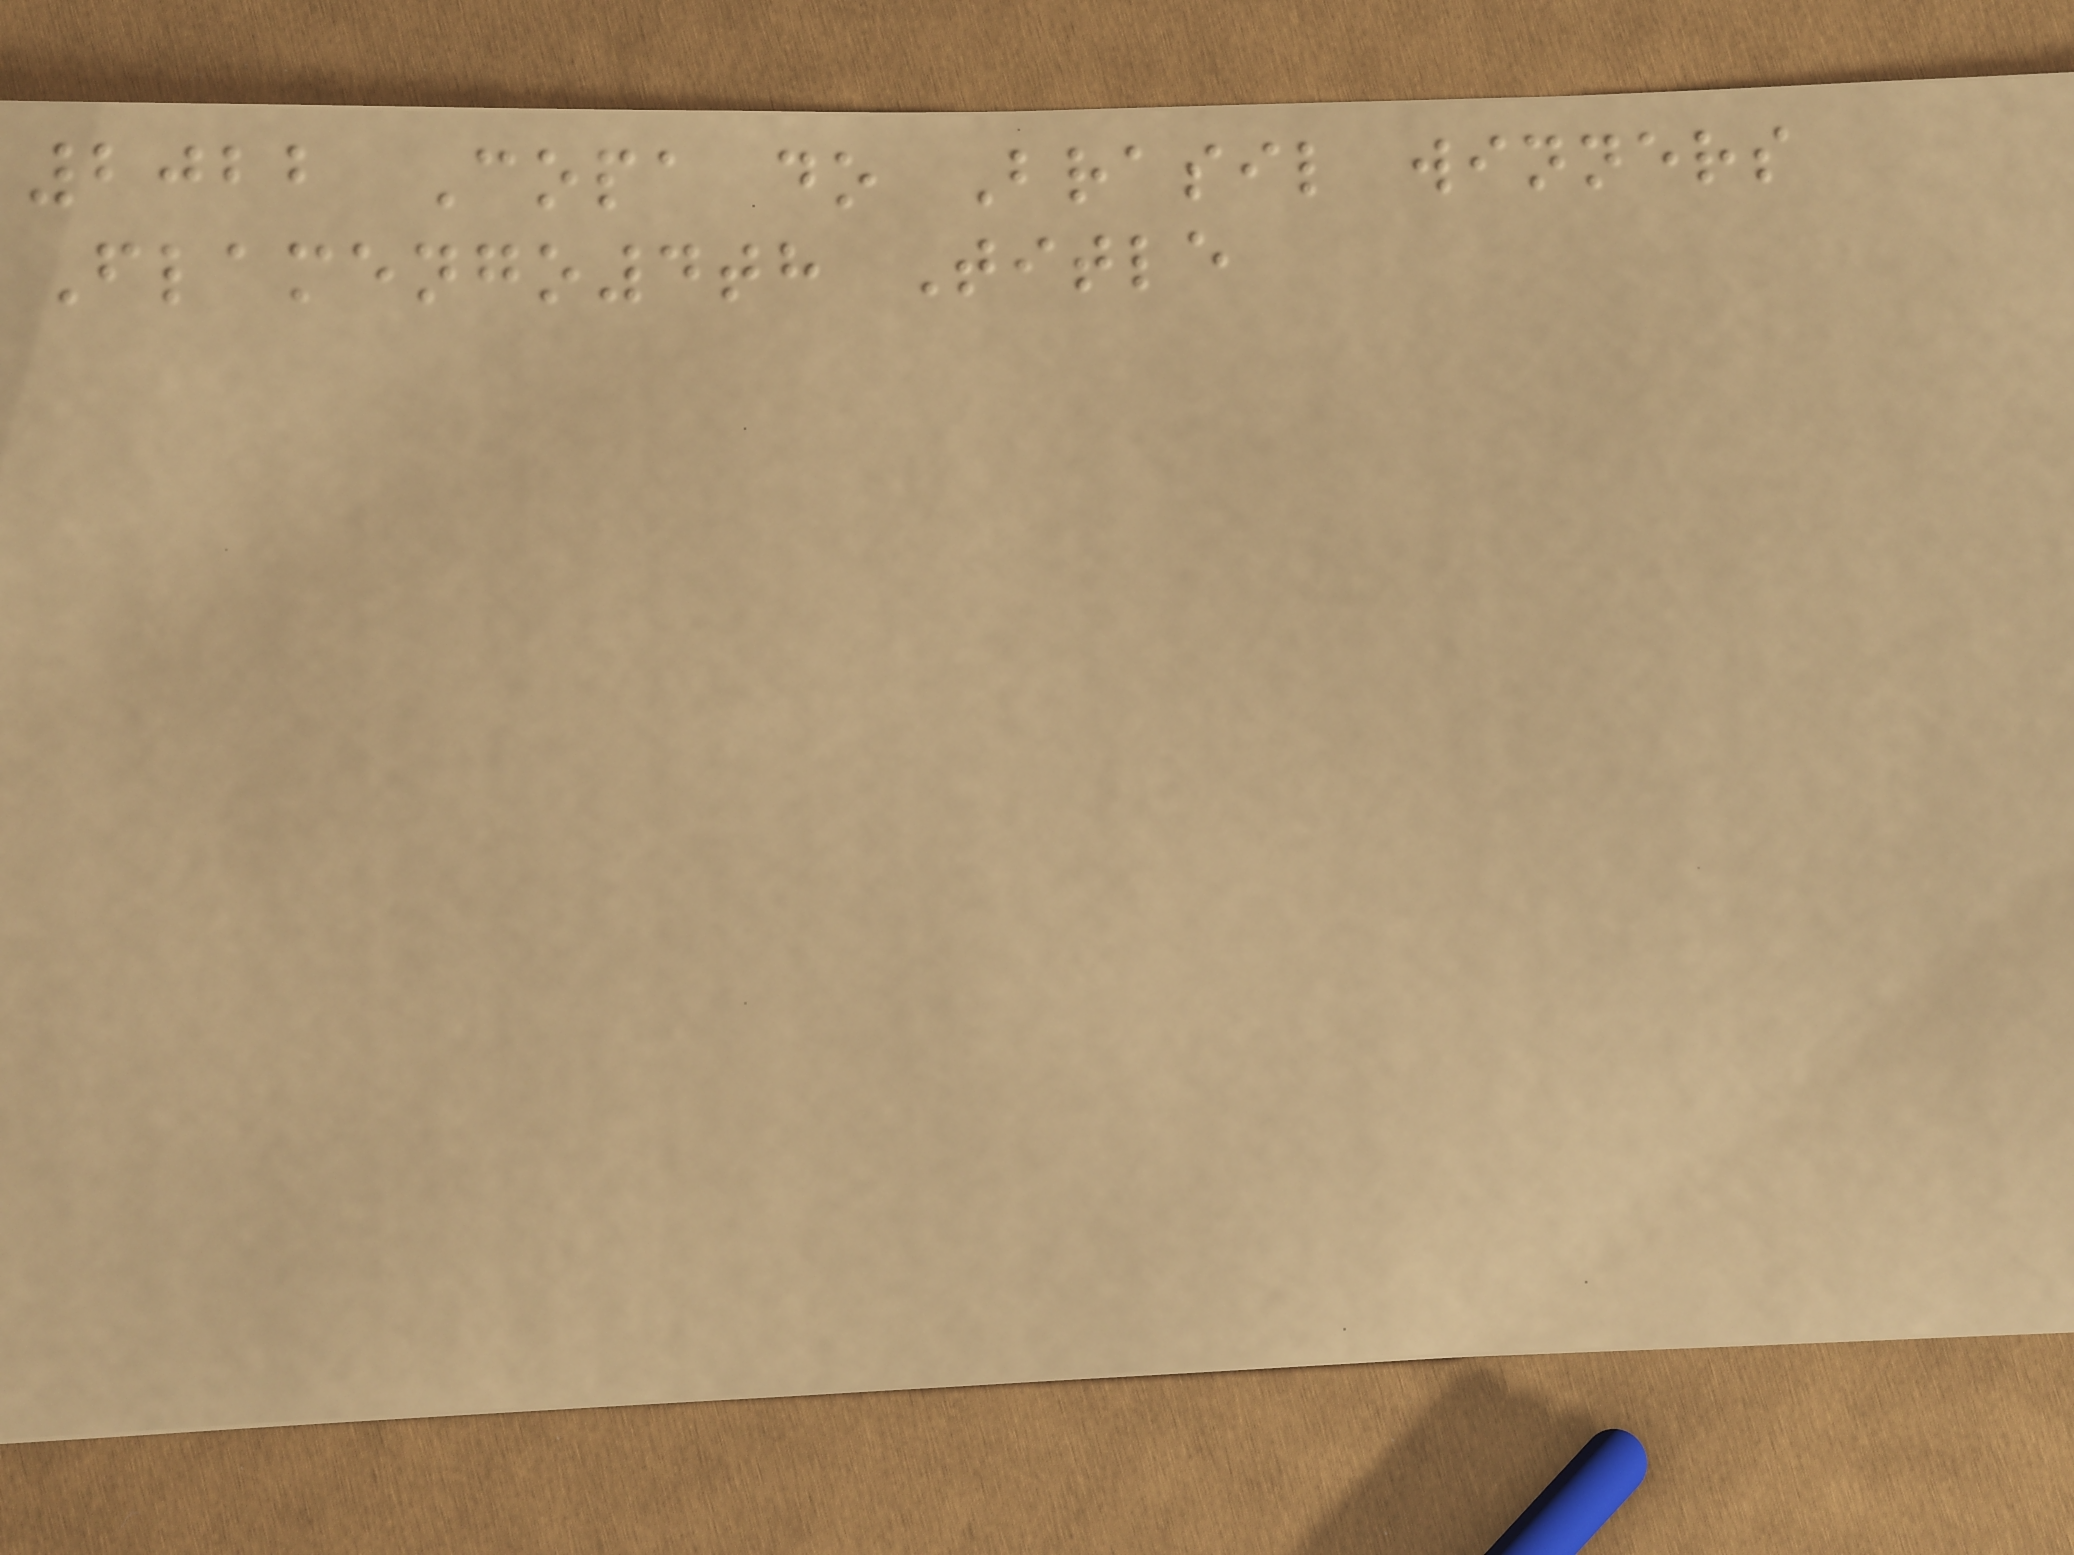2022 Copa do Brasil winners
Flamengo4th Title
